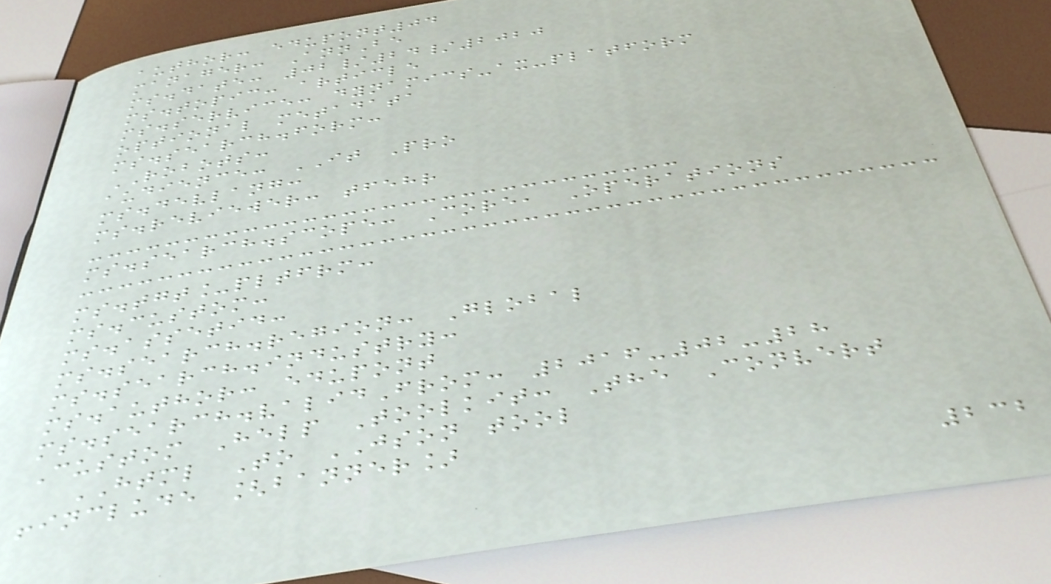author: edupont04
manager: AnnBe
ms.date: 02/24/2020
ms.topic: article
ms.service: dynamics-ax-platform
optional metadata
ms.search.form:
ROBOTS:
audience: IT Pro
ms.devlang:
ms.reviewer: tfehr
ms.search.scope: Core, Operations
ms.tgt_pltfrm:
ms.custom:
ms.assetid:
ms.search.region: Global
ms.search.industry:
ms.author: edupont
ms.search.validFrom: 2016-02-28
Custom Help Toolkit: The Convert
HTML To JSON tool
!include [banner]
232
